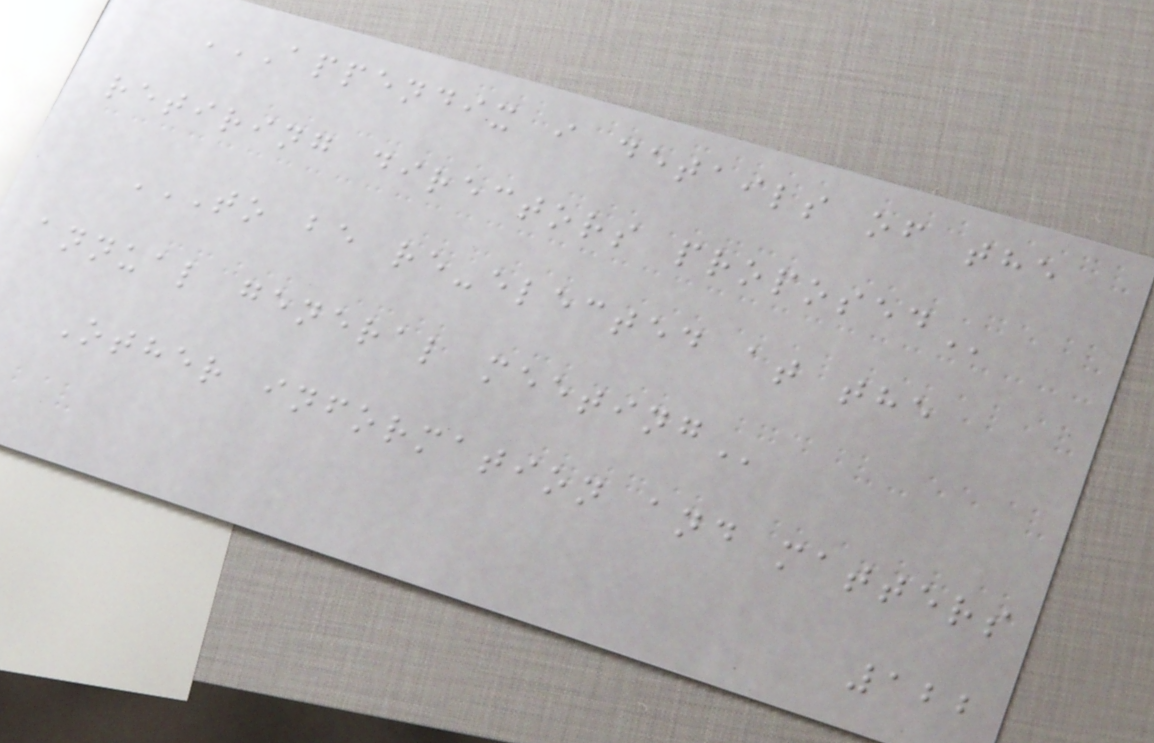APPENDIX I DETAILS OF THE
RETIRING DIRECTORS PROPOSED
TO BE RE-ELECTED AT THE
ANNUAL GENERAL MEETING
Other information and matters
122
